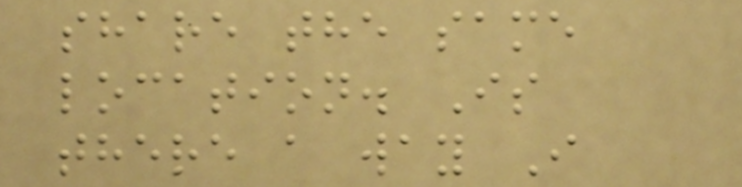share the same
location. Is
there a way I
